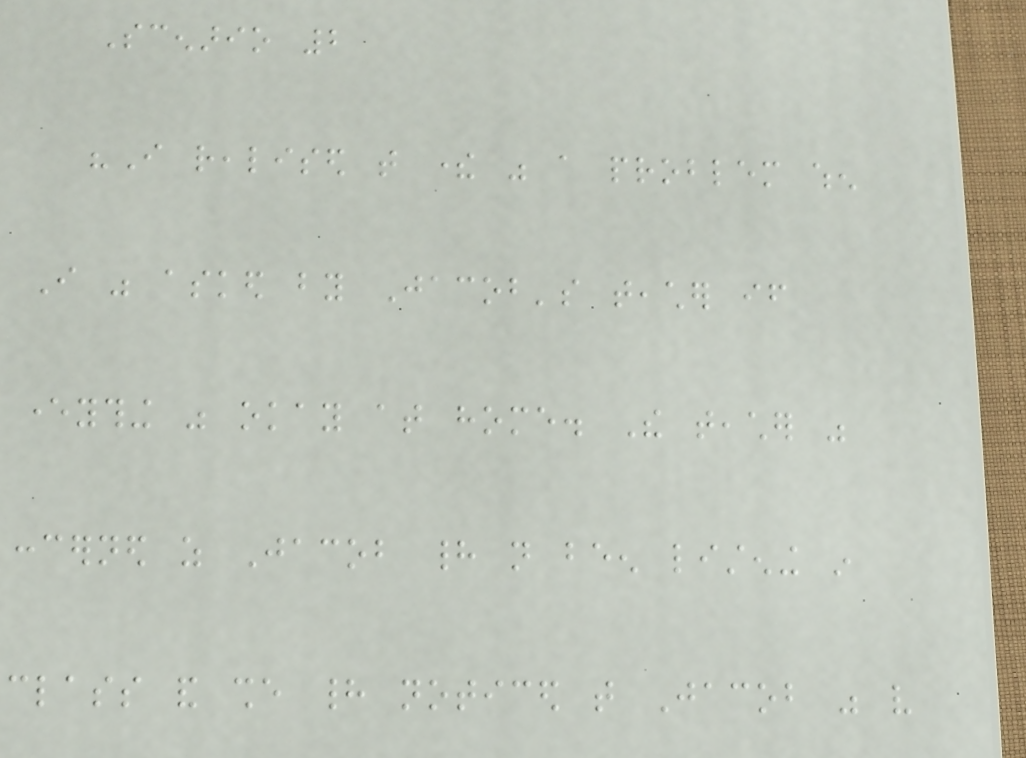Scenario 2
"I realised that there was a problem when
I was asked by Jacob's teacher if
everything was okay at home. The teacher was
concerned as Jacob had not been listening in
class and she had noticed that Jacob was very
